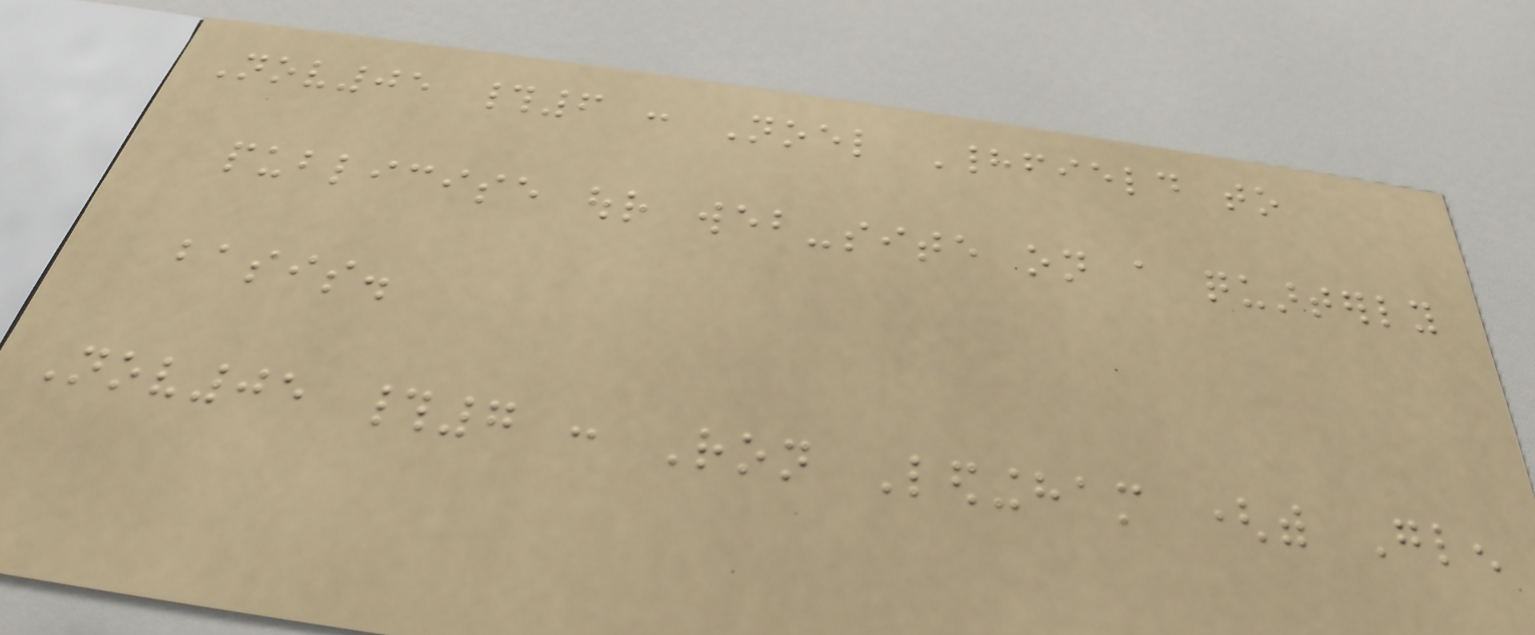Nov05 #6 : Noel Hadfield to
publicise our web-site on a quarterly
basis.
Nov05 #7 : Ron Ledingham (with Glen
